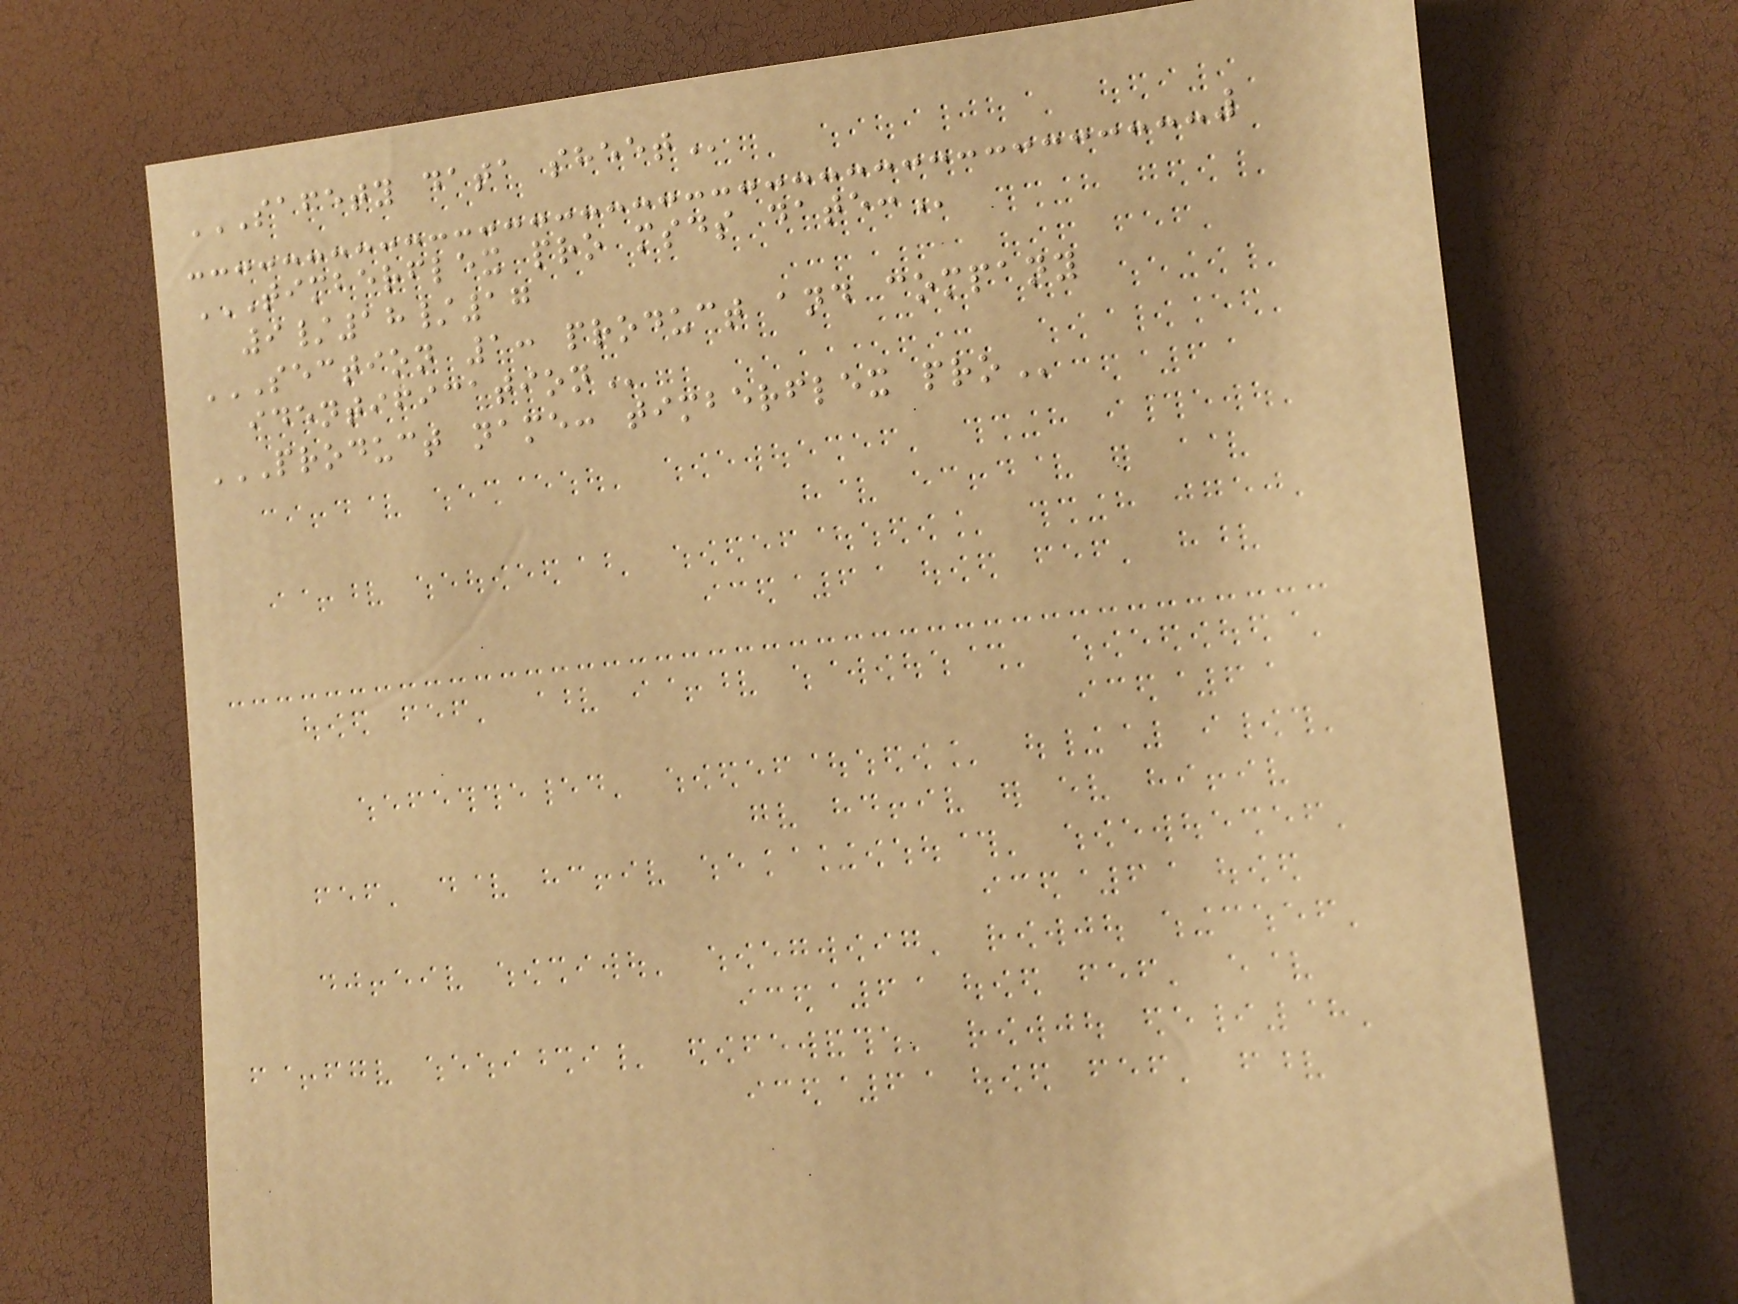SAFETY DATA SHEET
TIMBERFLEX PRO MSDS DATE:
9/18/17
SECTION 1: PRODUCT AND COMPANY
IDENTIFICATION
PRODUCT NAME: TIMBERFLEX PRO
